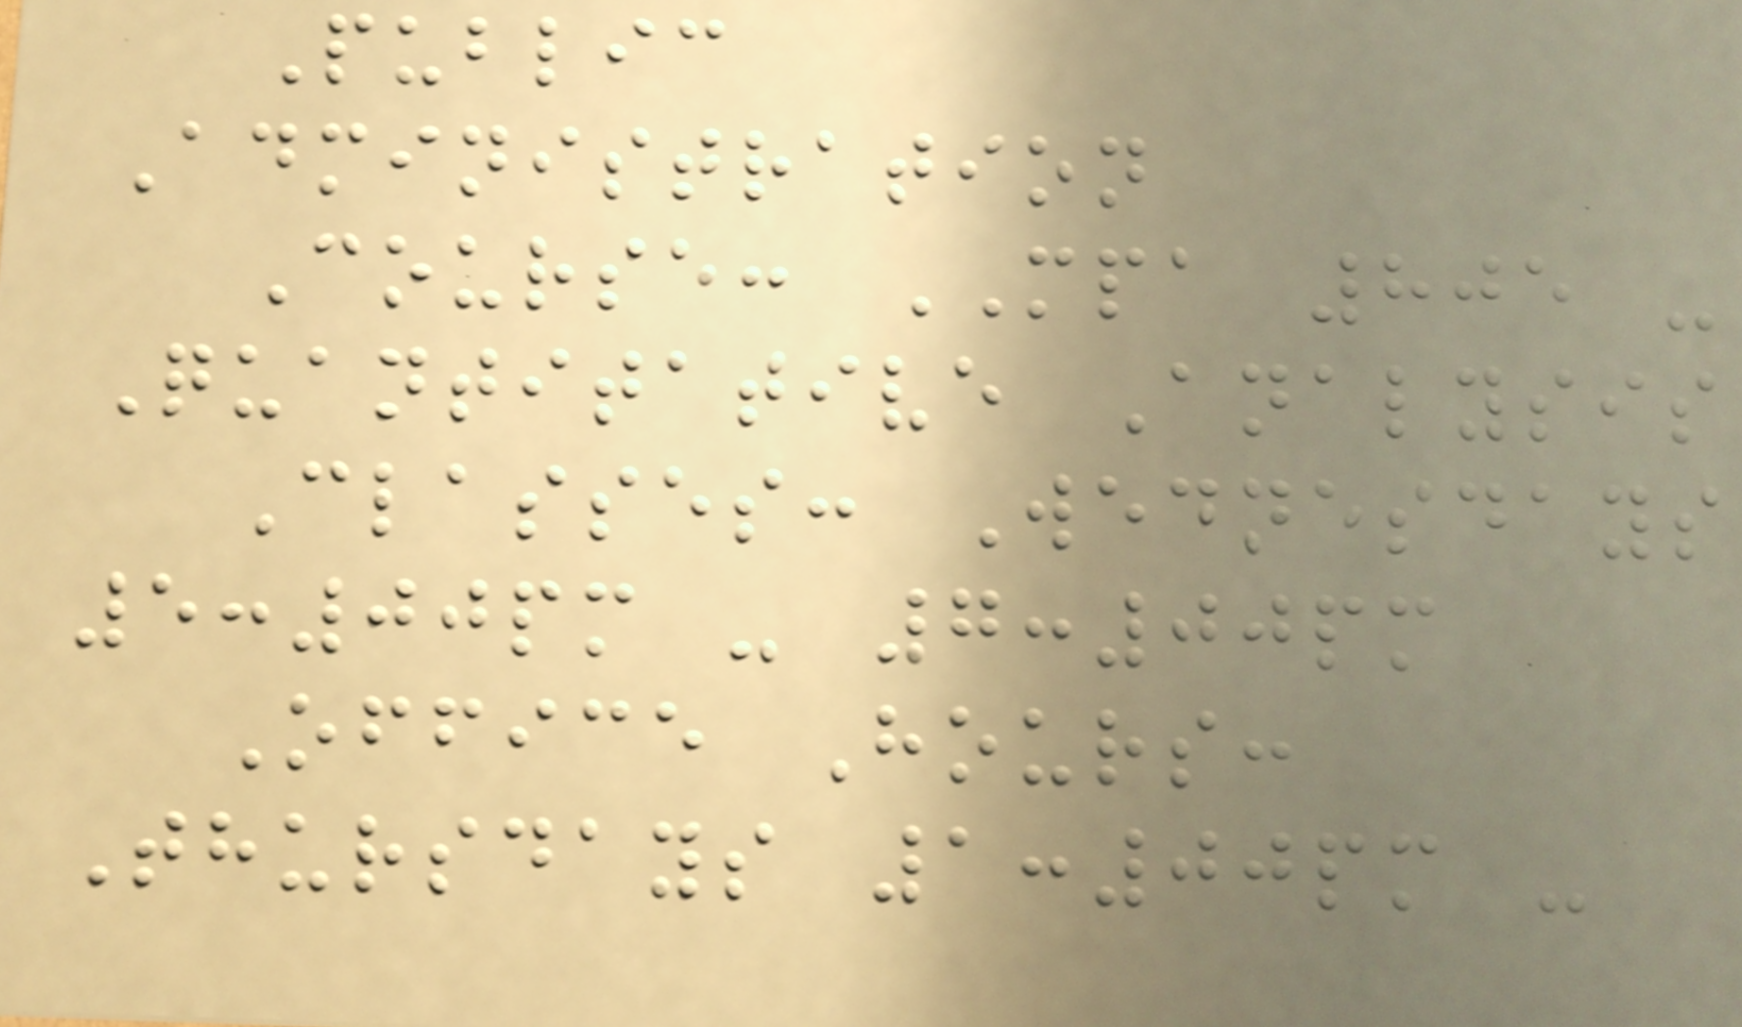Public
Administration
Course: MPA 805 -
Quantitative Analysis
Classes: Wednesdays
5:00pm - 7:00pm
Office Hours:
Thursdays 1:00pm -
